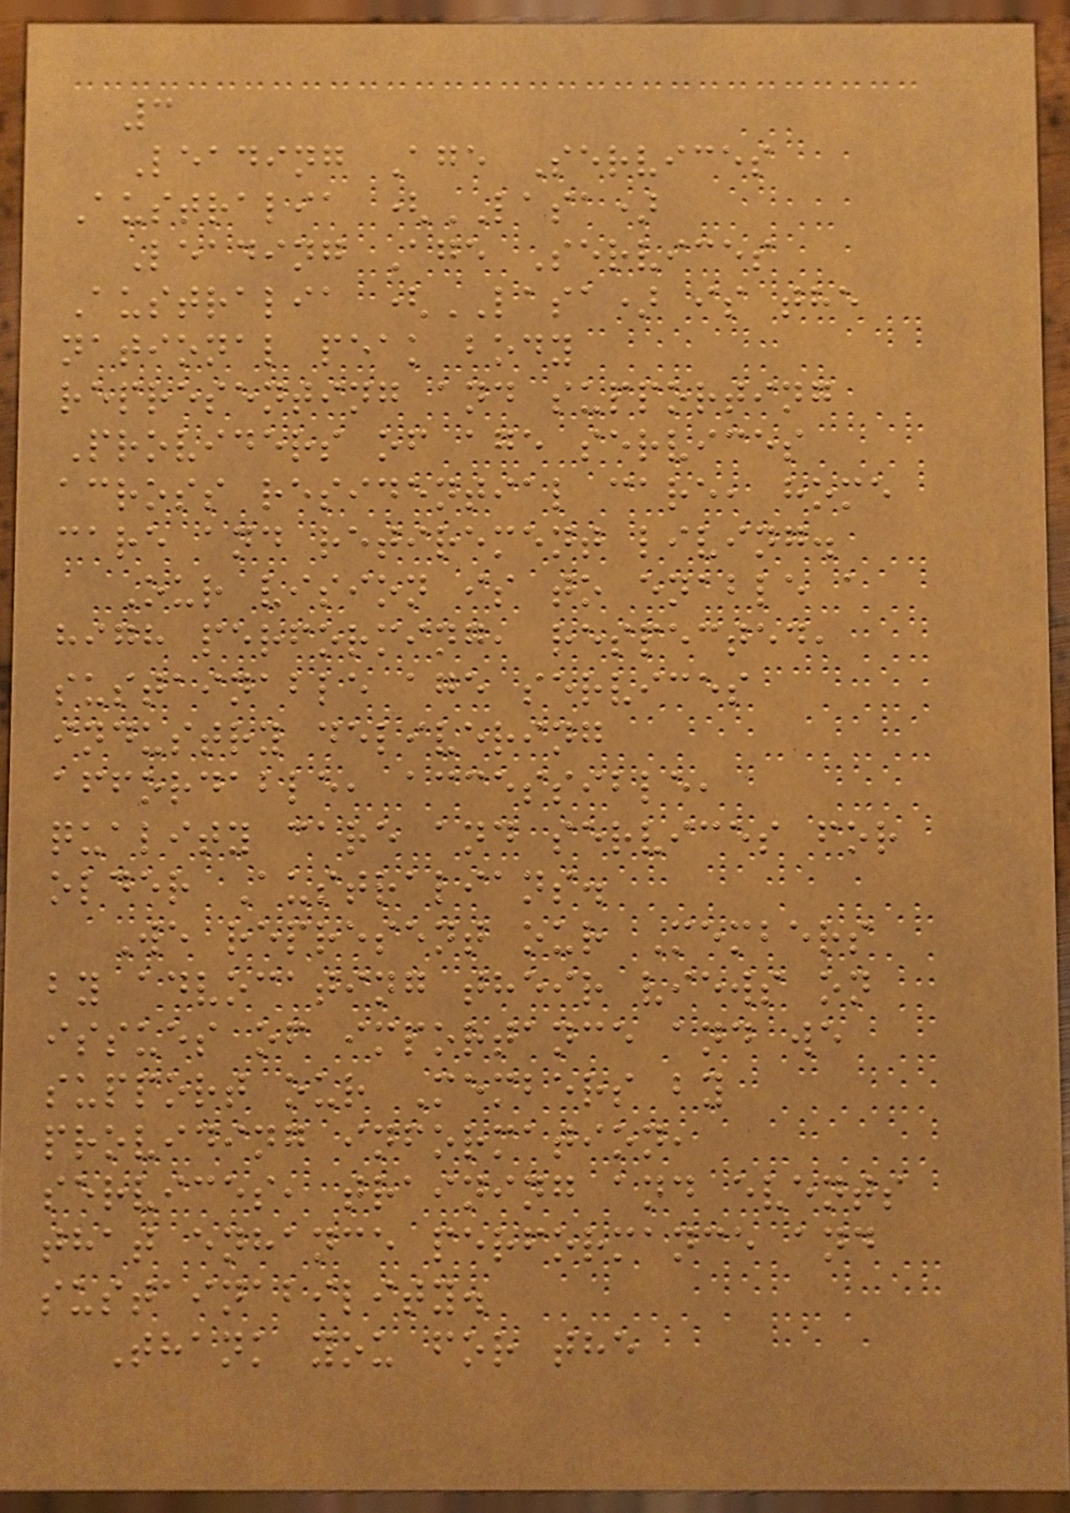3
Leading Age Services
Australia (LASA)
Leading Age Services
Australia (LASA) is the
national peak body
representing and supporting
Providers of age services
across residential care, home
care and retirement living.
Our vision is to enable a
high performing, respected,
sustainable age services
industry delivering
affordable, accessible,
quality care and services for
older Australians.
We represent our Members
by advocating their views on
issues of importance and we
support our Members by
providing information,
services, training and events
that enhance performance and
sustainability.
Thank you for the
